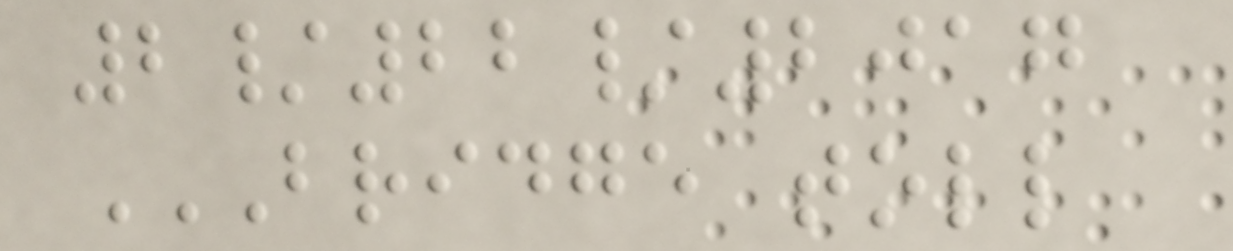2/22/2017
BRIDGE TOLL
